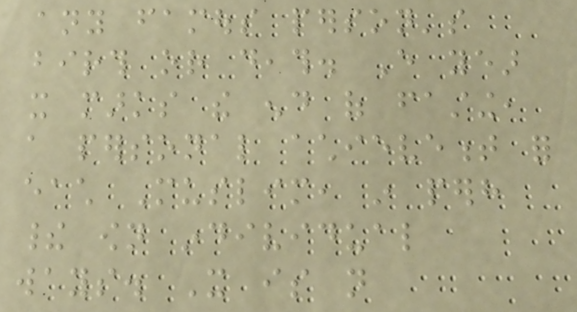any famous person's
birth or death. Every year
it marks the end of fasting,
a personal achievement for
each Muslim, in perhaps
their own individual
ways. It is not
